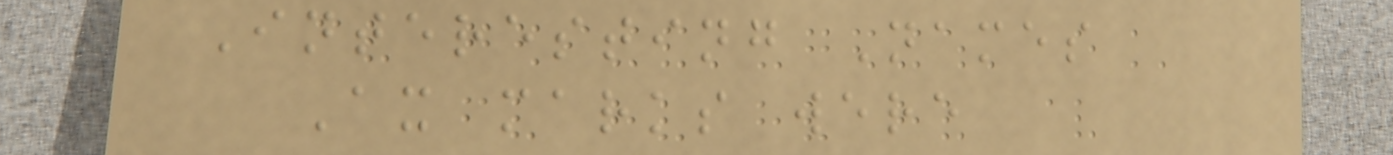Interesting Names
Ax marks were
